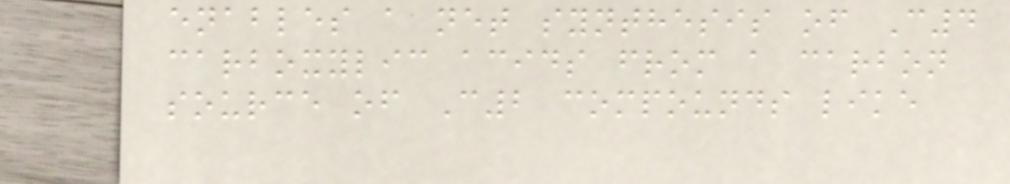enables a net synthesis of C4
carboxylic acids from a carbon
source of C2 compounds like
